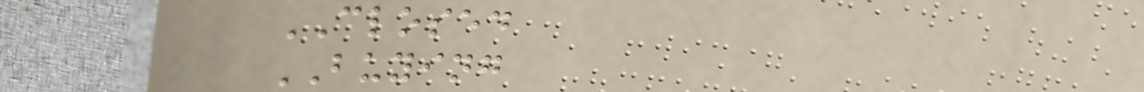CLOSED
BUYING
